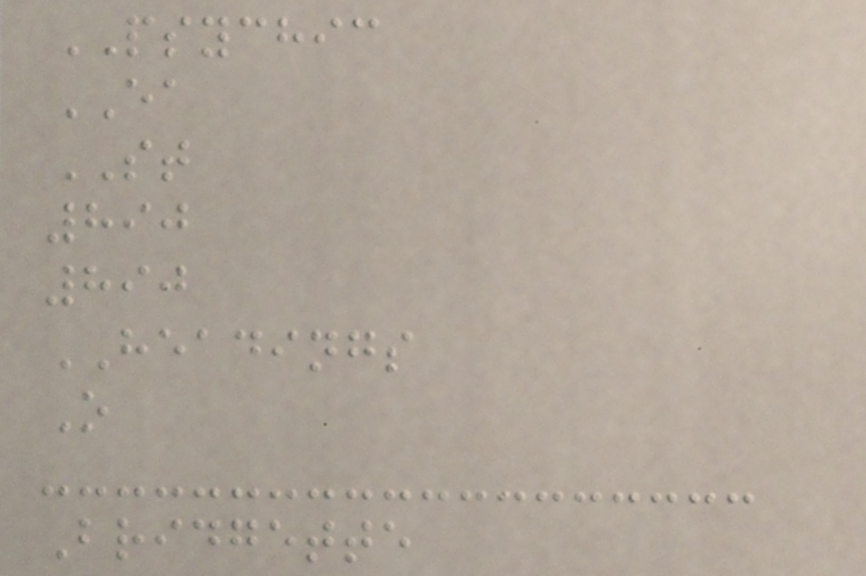PSYCHIC
EA
ST
890
890
HEADINGS
O
Bridgette
